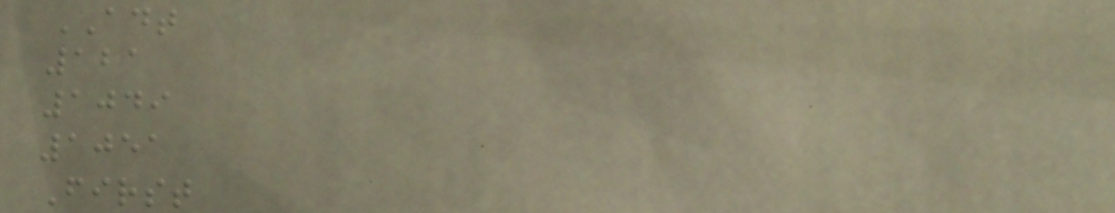ADT
121
1049
1051
First
